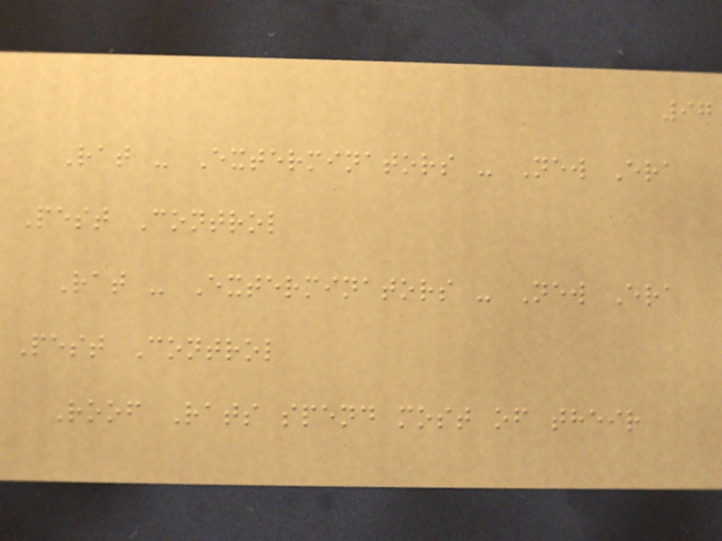97
Rat - Exterminators - New Era
Pest Control
Rat - Exterminators - New Era
Pest Control
Roof Rats spend most of their
